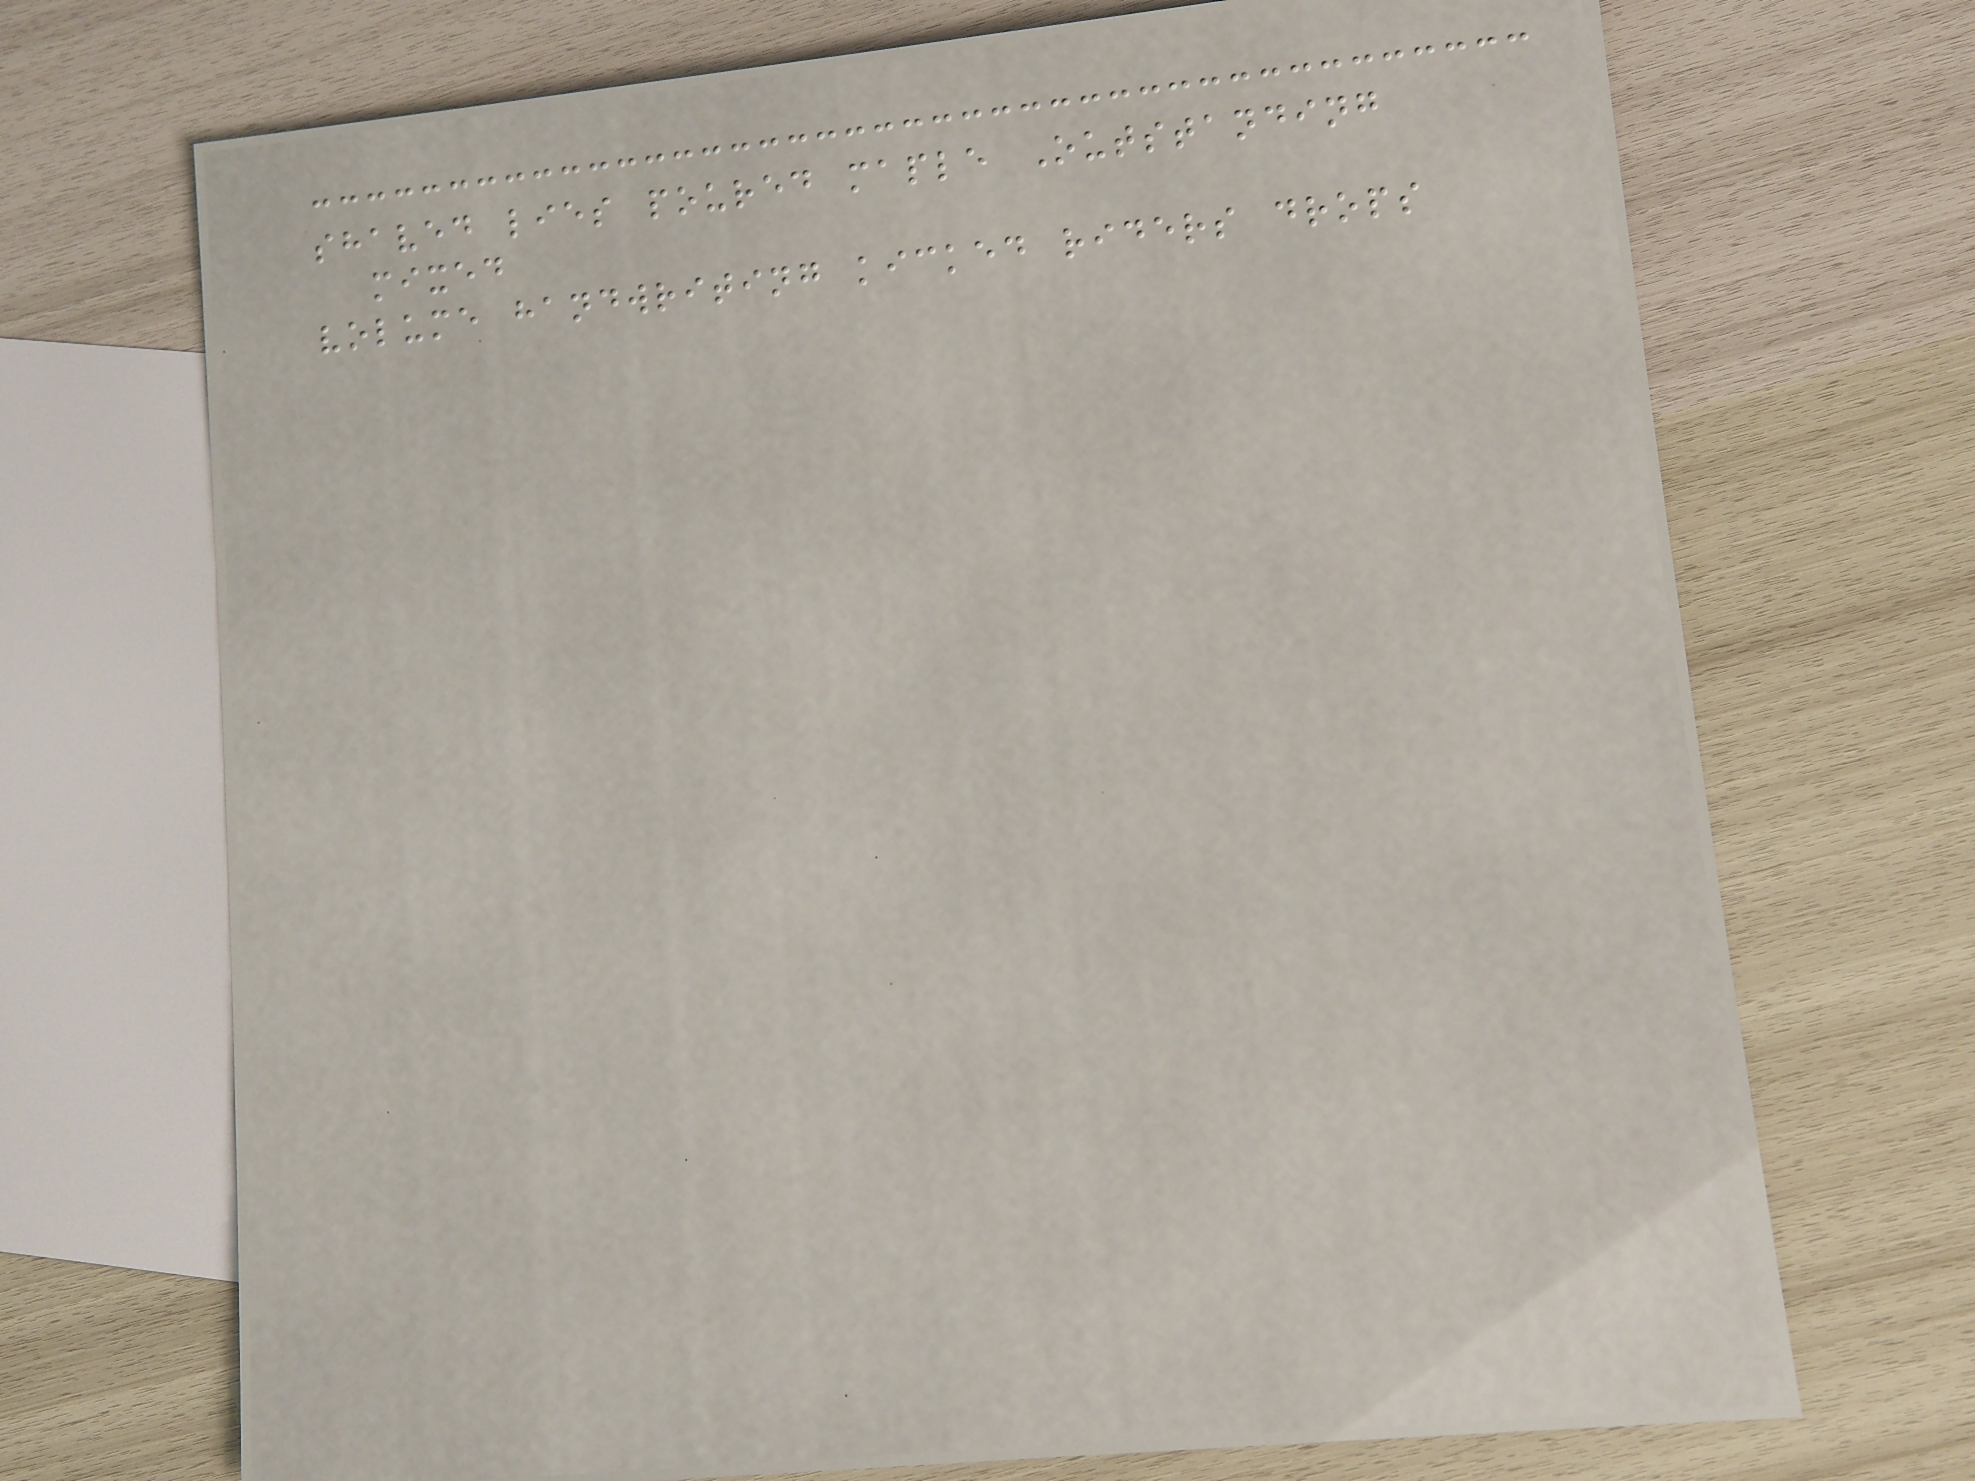shaved lies poured maple Outstanding
mixed
volume handwriting kicked riders drops
